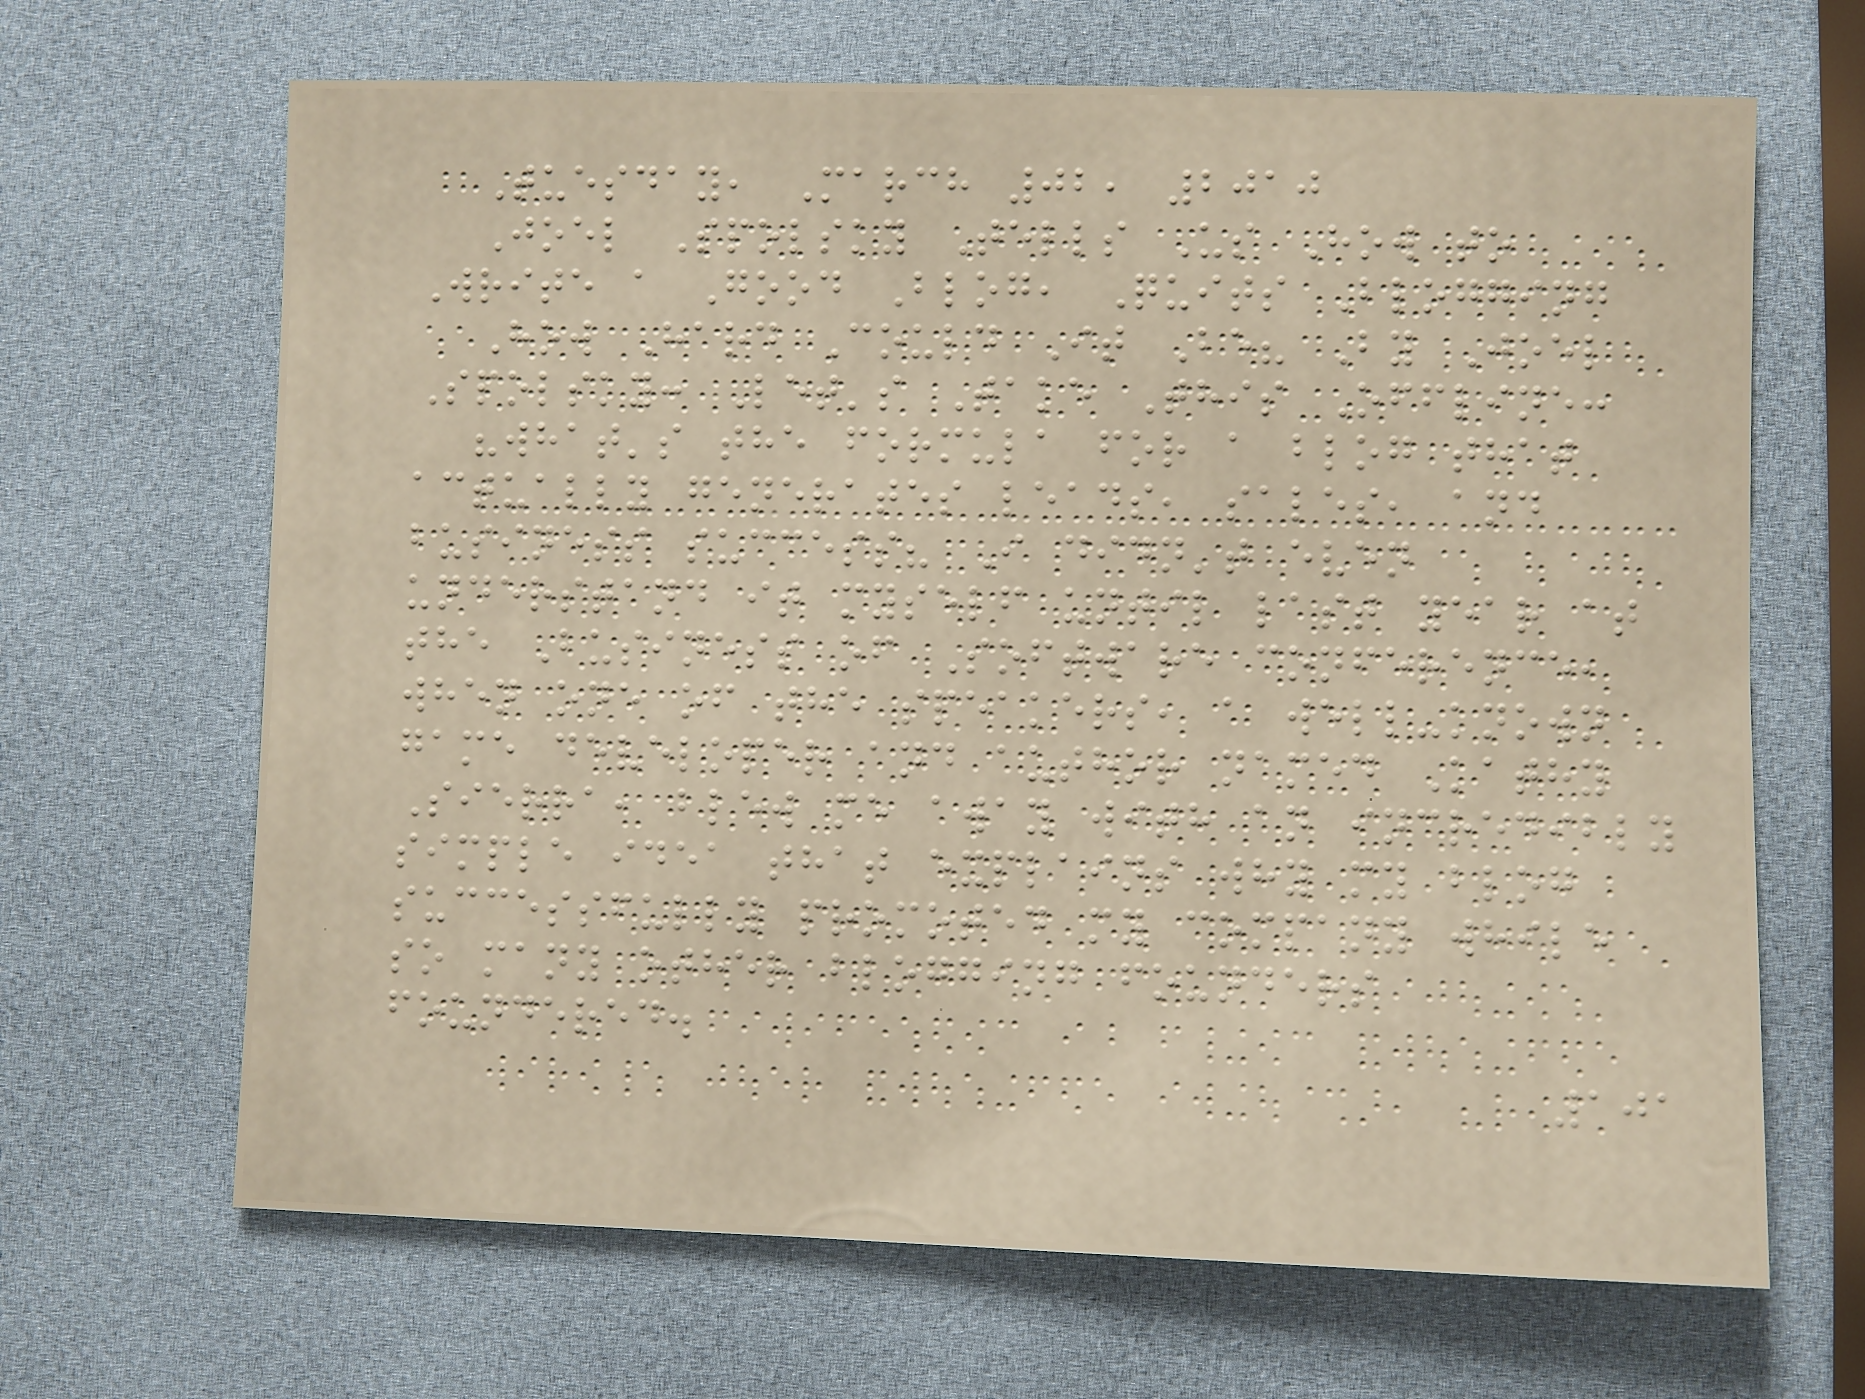Tuesday, March 02, 2010
Joel Spolsky Tells Us How to
Write a Good Blog, Quits Blogging
How Hard Could It Be? By Joel
Spolsky: Let's Take This Offline:
"what's the formula for a blog that
actually generates leads, sales, and
business success? I didn't even
understand it myself until last year at
the Business of Software conference,
when one of the speakers, a well-known
game developer and author named Kathy
Sierra, blew me away with an incredibly
simple idea that explains why my blog
successfully promoted my company while
so many other blogging founders
foundered.
101
